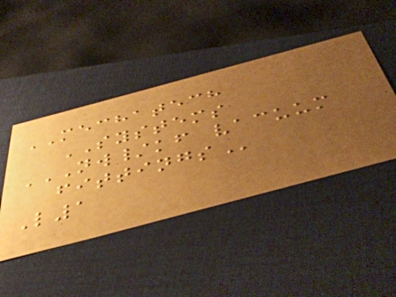MECHATECH
SYSTEMS
NW/KF VACUUM
FITTINGS
L1
